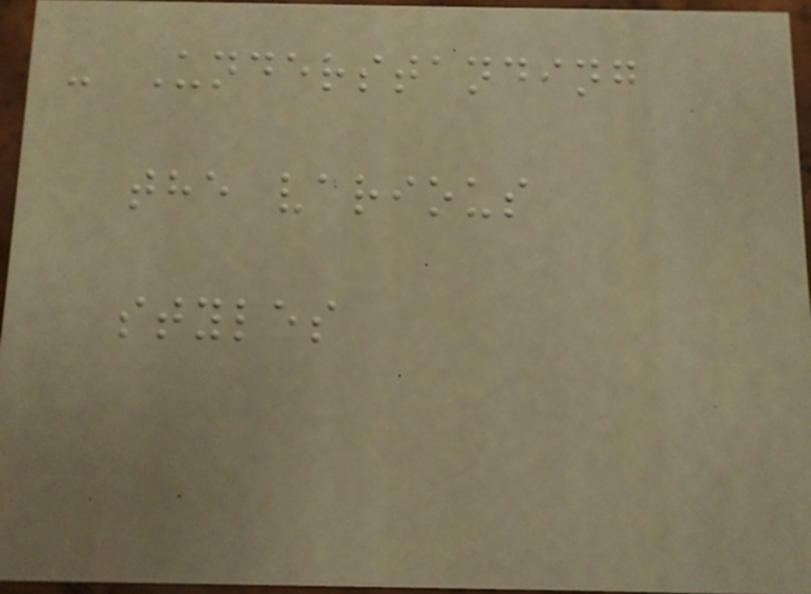- Understanding
the various
styles
